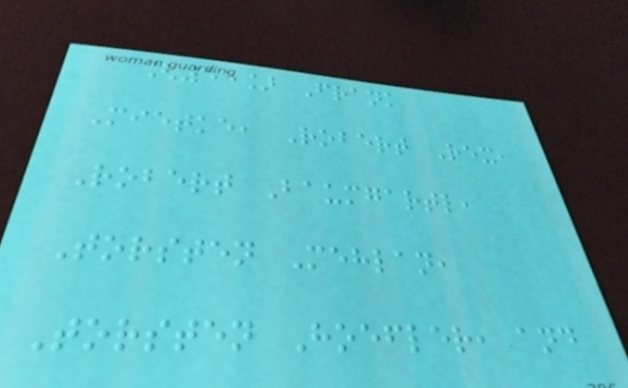[55] Frank
Mietke, Robert Rex,
Robert Baumgartl,
Torsten Mehlan,
Torsten Hoefler, and
